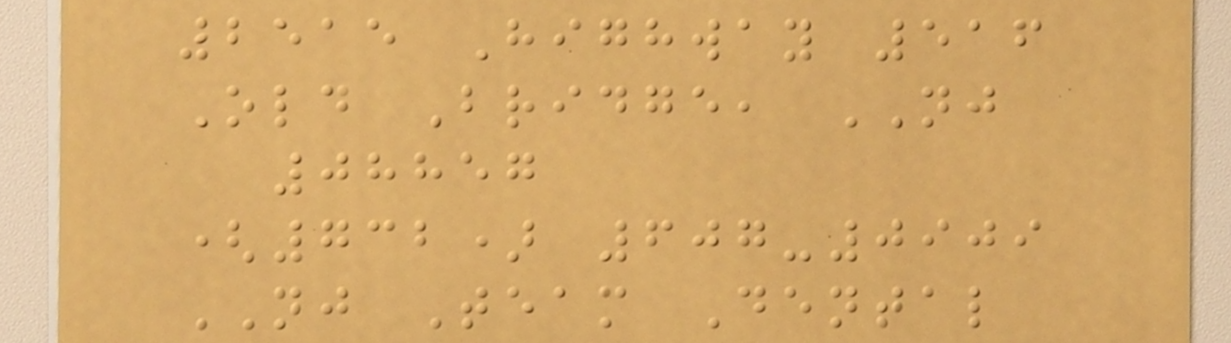2515 Highway 516
Old Bridge, NJ
08857
(732) 607-0909
NJ Team Dental
